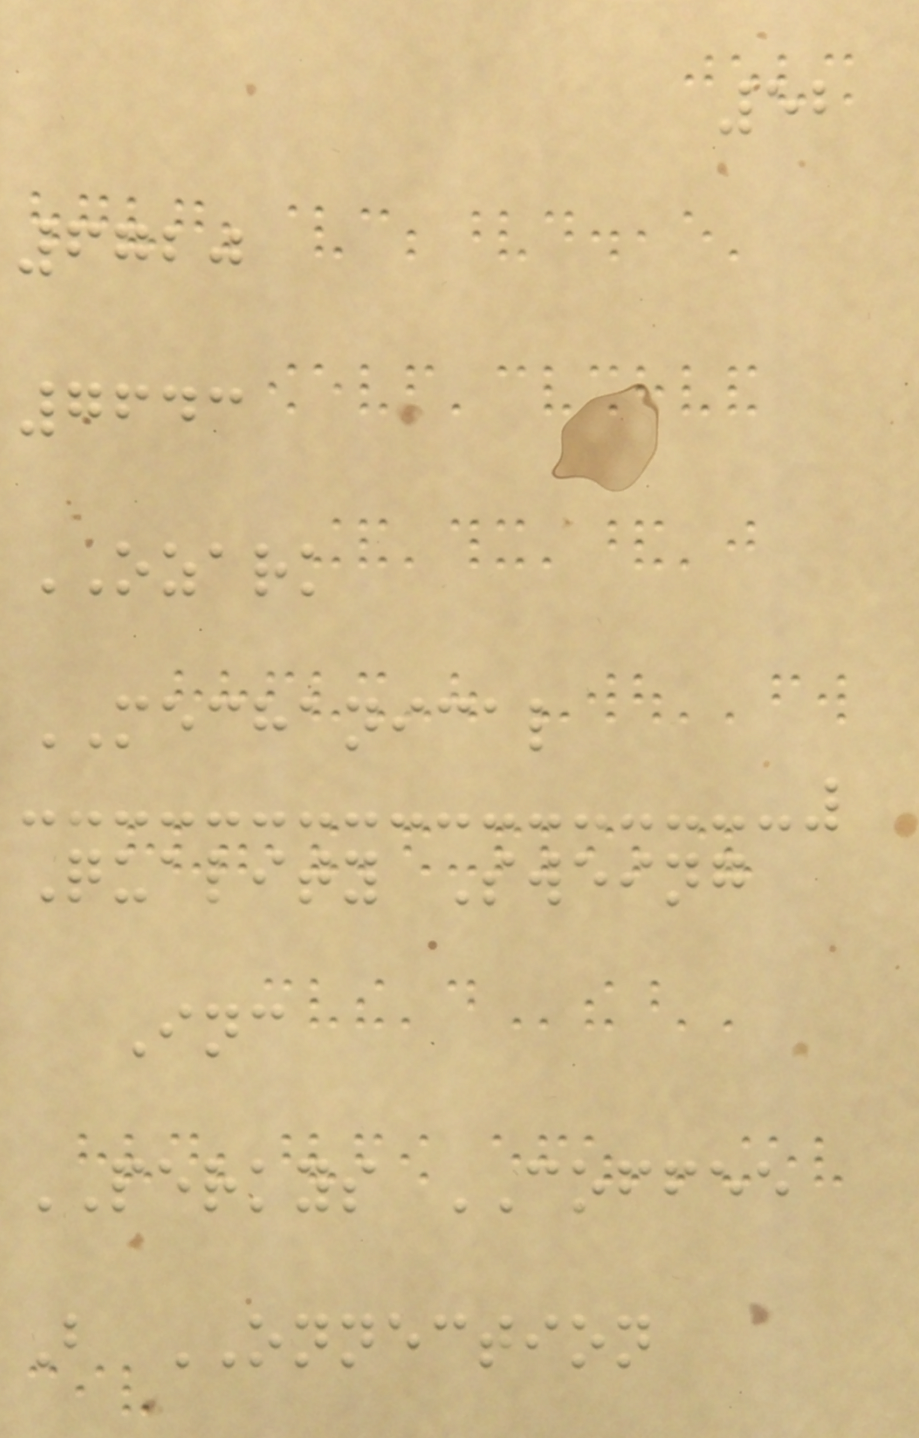52
6720
7643
OZARK
MECHANICAL
Quality Sweing
Inc
PERKYS COFFEE
B ONNECTION
